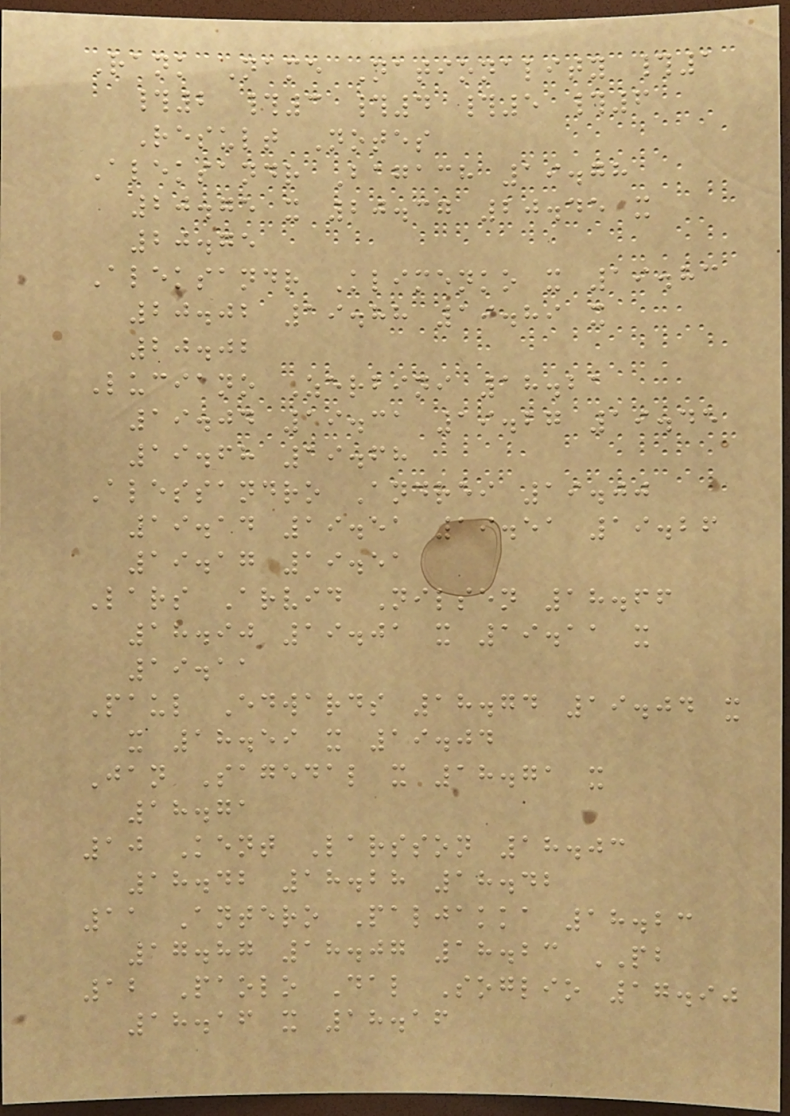Rank Name Nationality #1
#2 #3 #4 #5 #6
Result Notes
Aleksandr Bagach 19.78
20.75 x 20.37 20.45 x
20.75
Aleksandr Klimenko x 19.83
20.02 19.88 19.89 x
20.02
Luciano Zerbini 18.21
19.04 19.31 19.27 19.45
19.68 19.68
Alessandro Andrei 19.00
19.14 19.51 19.51 19.26
19.17 19.51
Lars Arvid Nilsen 18.66
18.90 19.01 x 19.11 x
19.11
Paul Edwards 18.74 19.04 x
x 18.59 x 19.04
Jan Sagedal x 18.71 x
18.71
10 Kent Larsson 18.03
18.42 18.28 18.42
11 Antero Paljakka 18.23
17.87 18.07 18.23 PB
12 Paolo Dal Soglio 17.90
18.16 x 18.16
